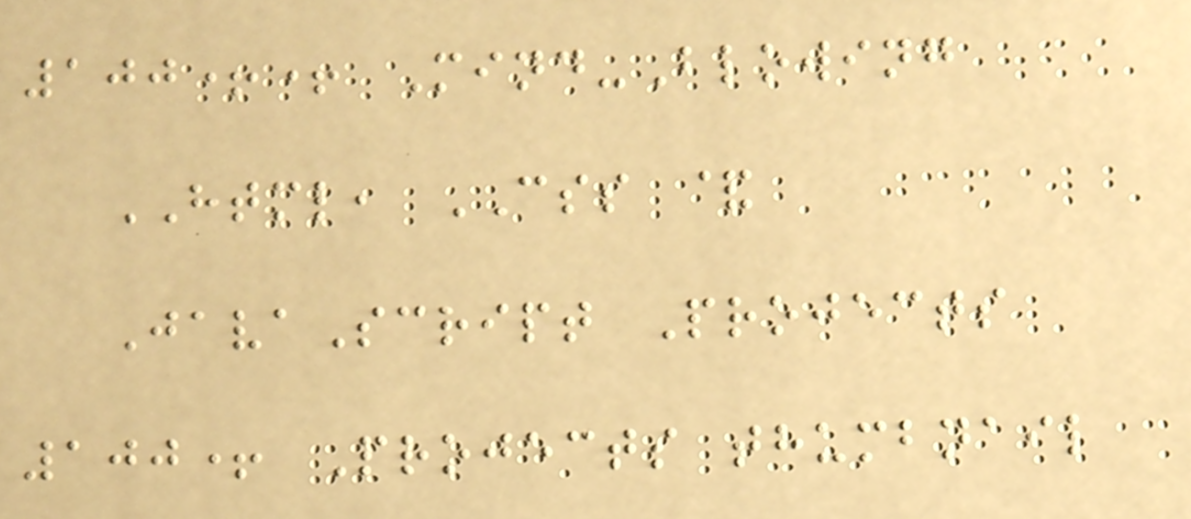100++ Mind-Blowing
HTML, CSS &
JavaScript Projects
100+ Projects thumbnail
